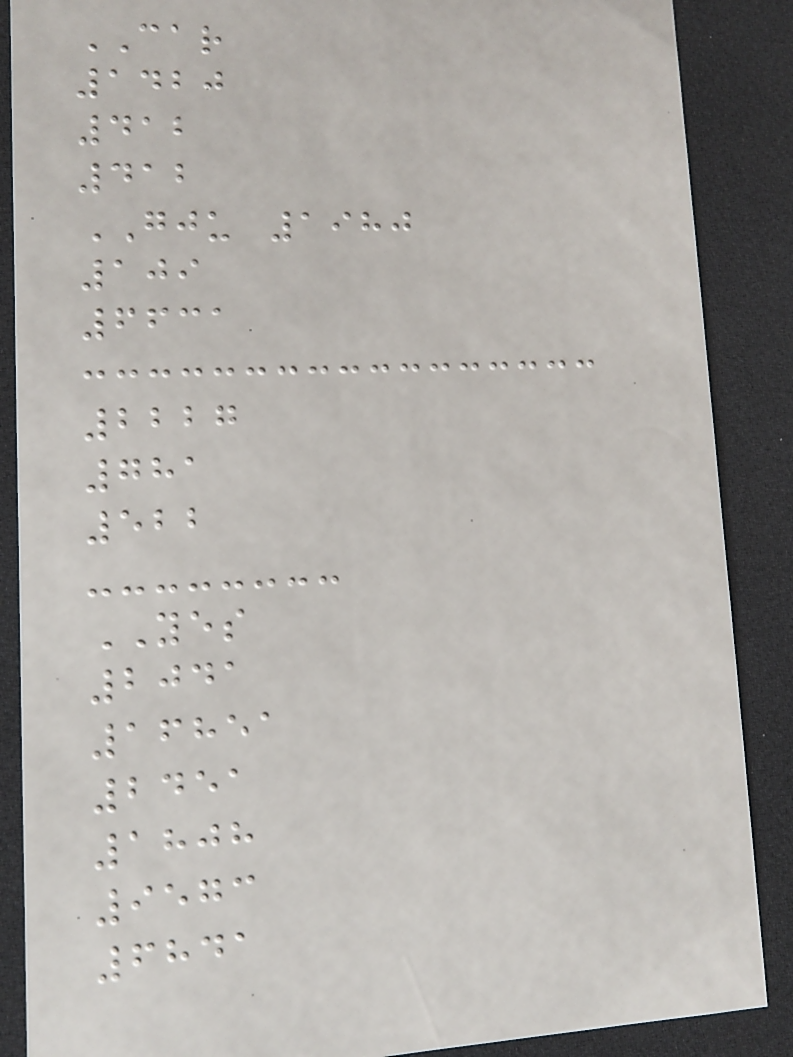CAR
1420
412
412
GJU 1980
109
6631
2227
781
522
YES
2041
16851
2451
1808
9573
6841
